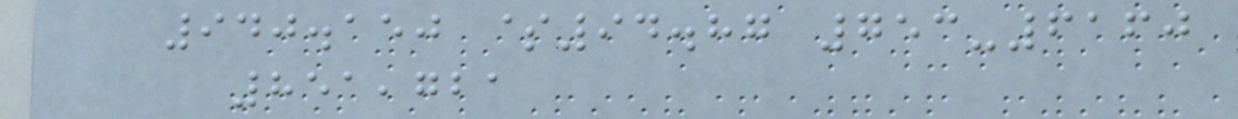940.150 $94.87 753-6160
851,721
